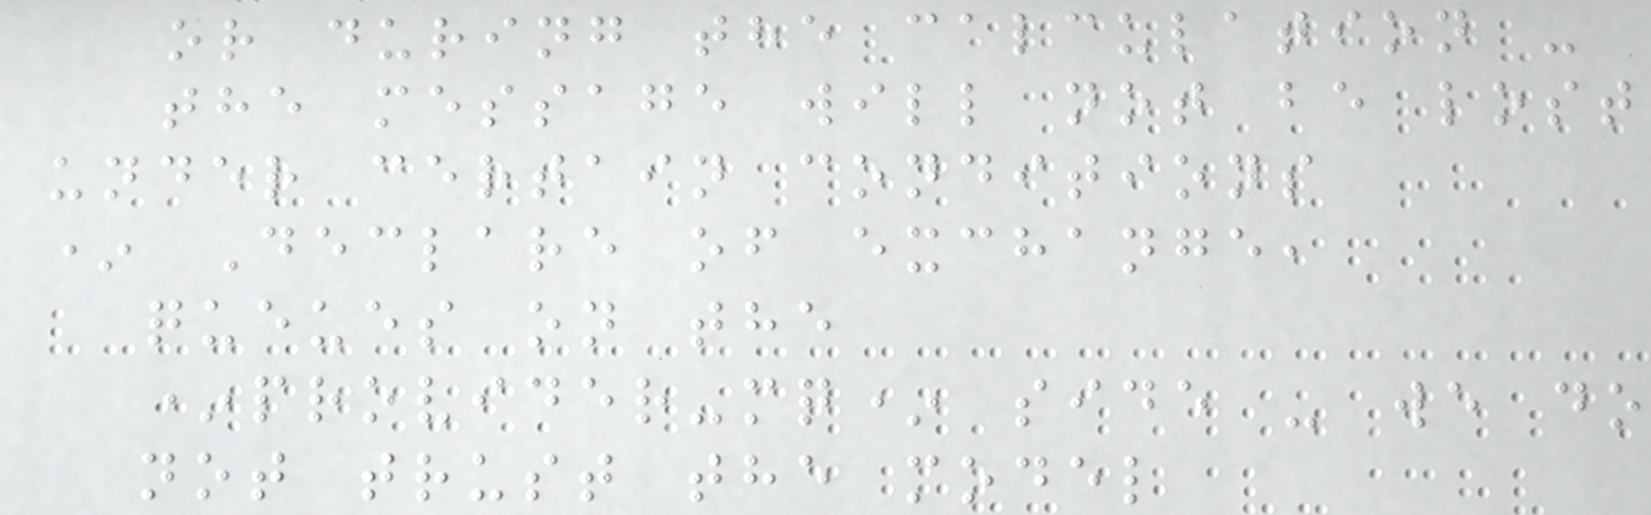or during the calculation -
the message will not be lost
under certain conditions
* Declare of exchange,
queues on the
*provider-mq* side - we do
not trust the model
